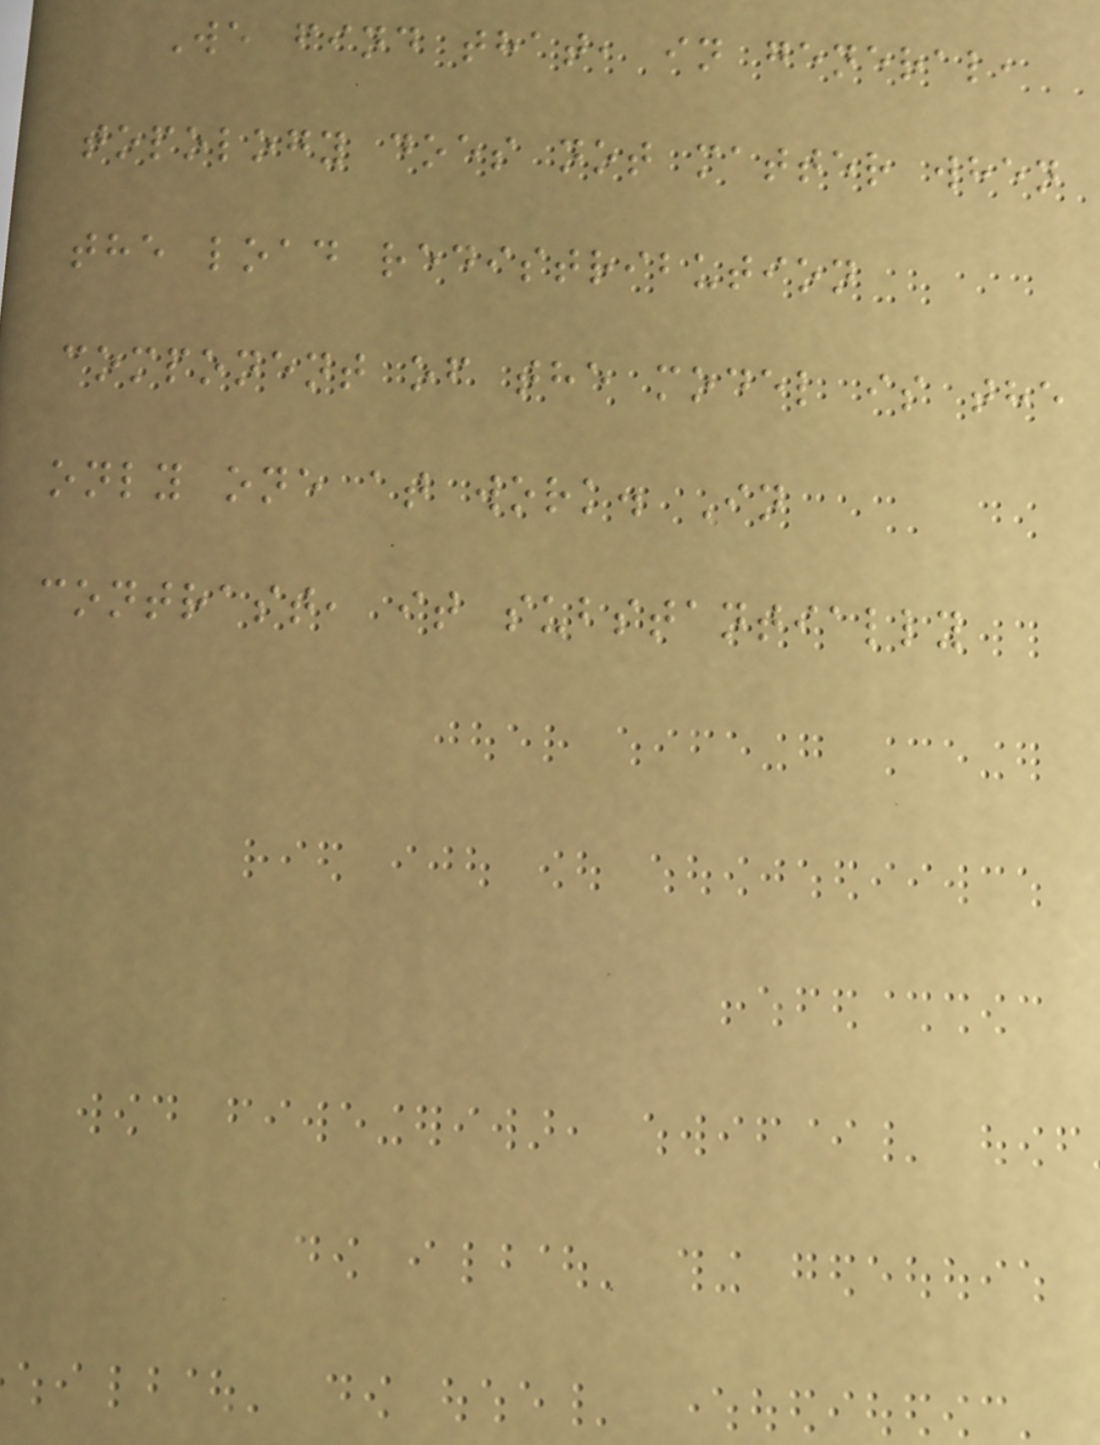We find that, in general,
topology does not matter when
the load redistribution
component of the model is the
only one at work. In
contrast, it substantially
